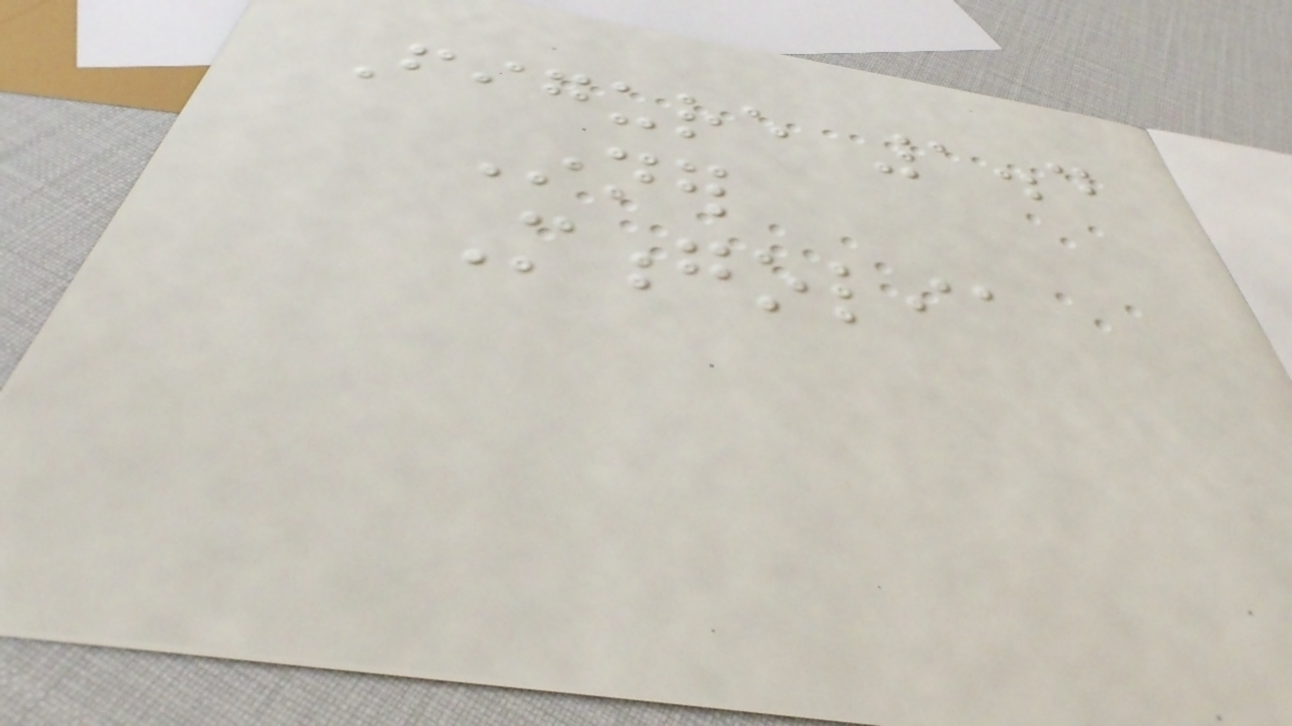Figure 1.4
Inner
Mongolia
